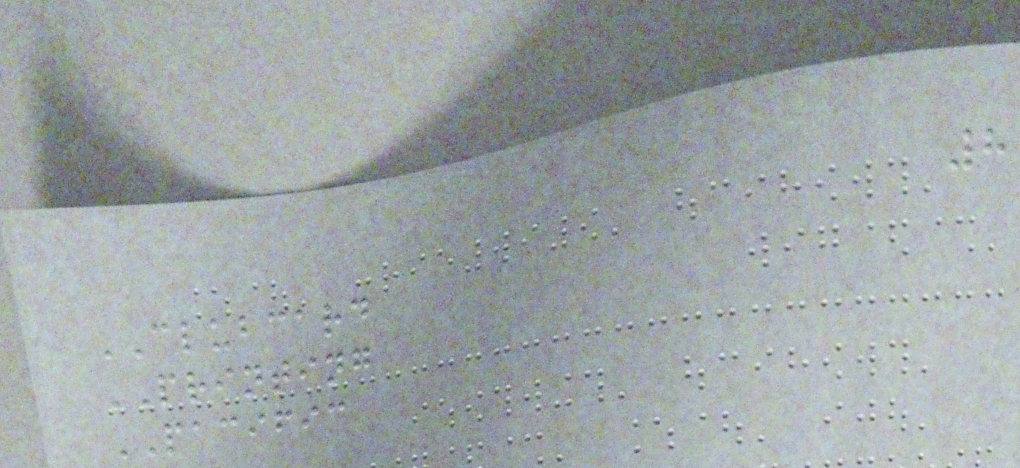8
CLUBCARD
PRINTING
PACIFIC
